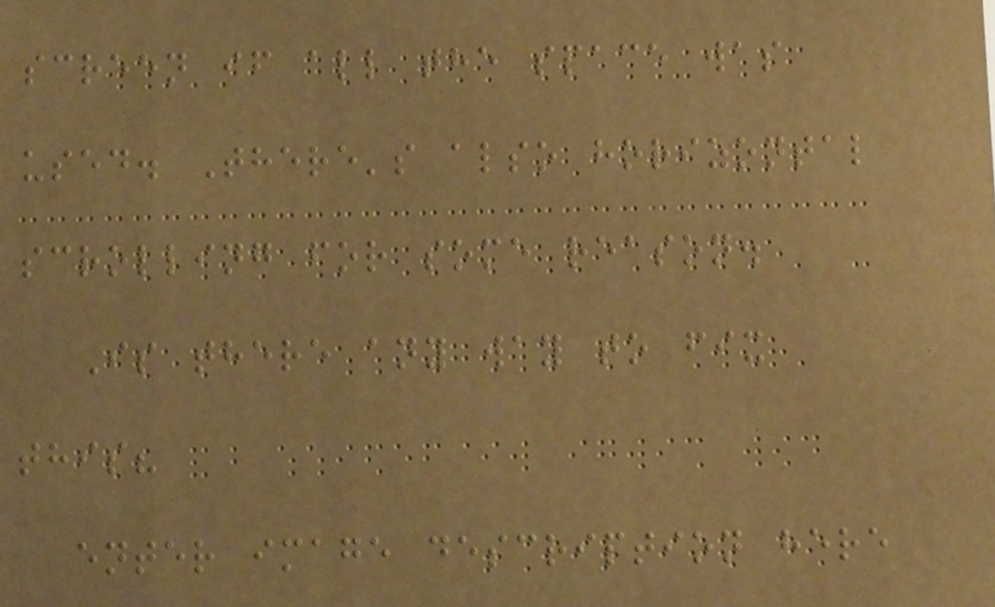screen if all the space was
used. There's also horizontal
scrolling for some reason.
Is there any way to fix
this?
enter image description here
